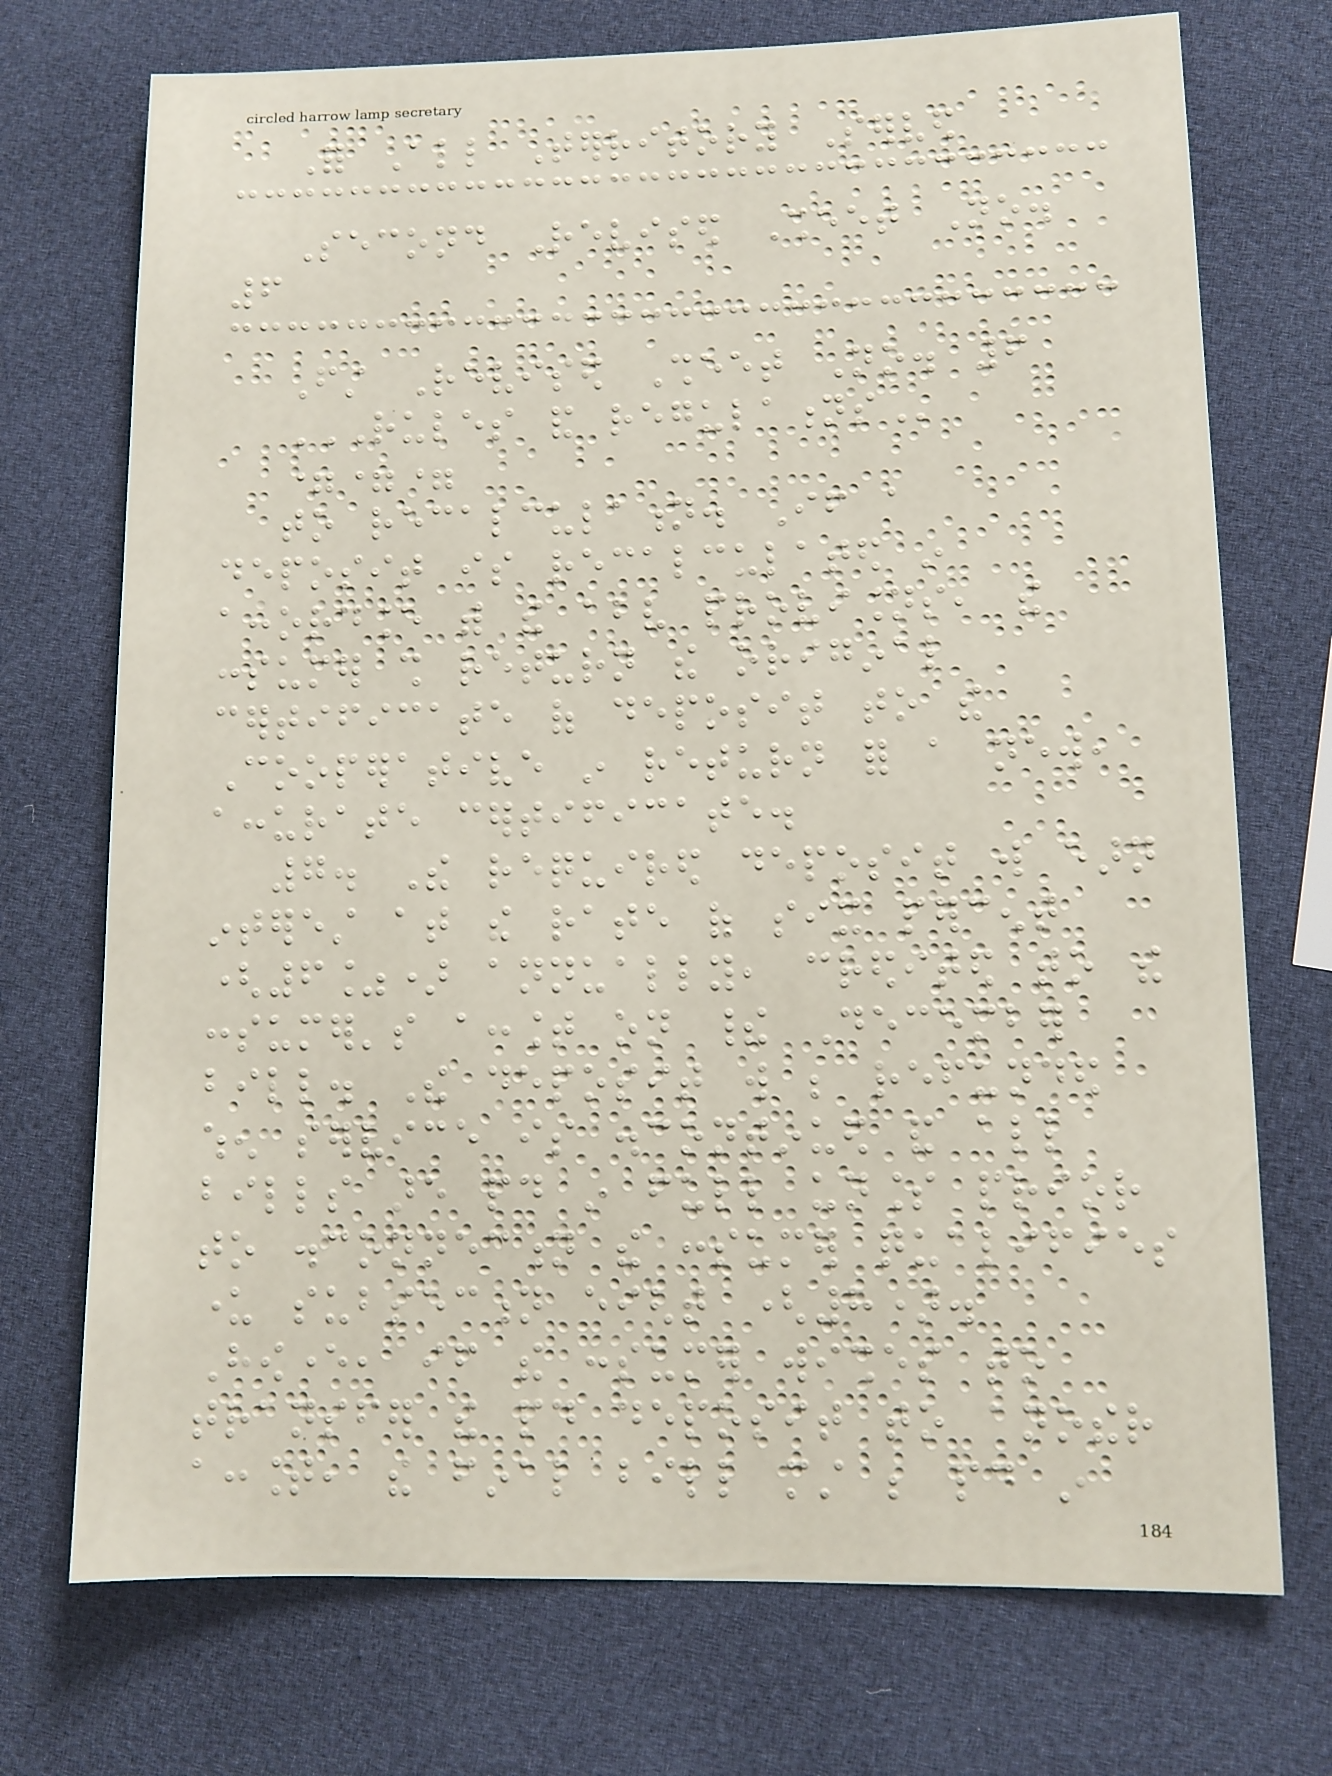For All Territory Served
Second Revised Sheet No.
6
First Revised Sheet No. 6
RULES AND REGULATIONS
===
to recalculation. If a
deposit is recalculated in
accordance with the above provisions, the
consumer shall return the original
certificate of deposit to the
Cooperative in return for a new,
accurate certificate.
7. The required deposit will earn
interest at the rate of six percent
(6%) annually, credited to the
consumer's account on their December
bill. The deposit will be refunded
when service is discontinued and all
bills are paid in full unless prior
to disconnection the consumer qualifies
under subsection eight (8).
However, if the consumer wishes to
transfer the paid deposit to another
account, the final bill must be paid in
